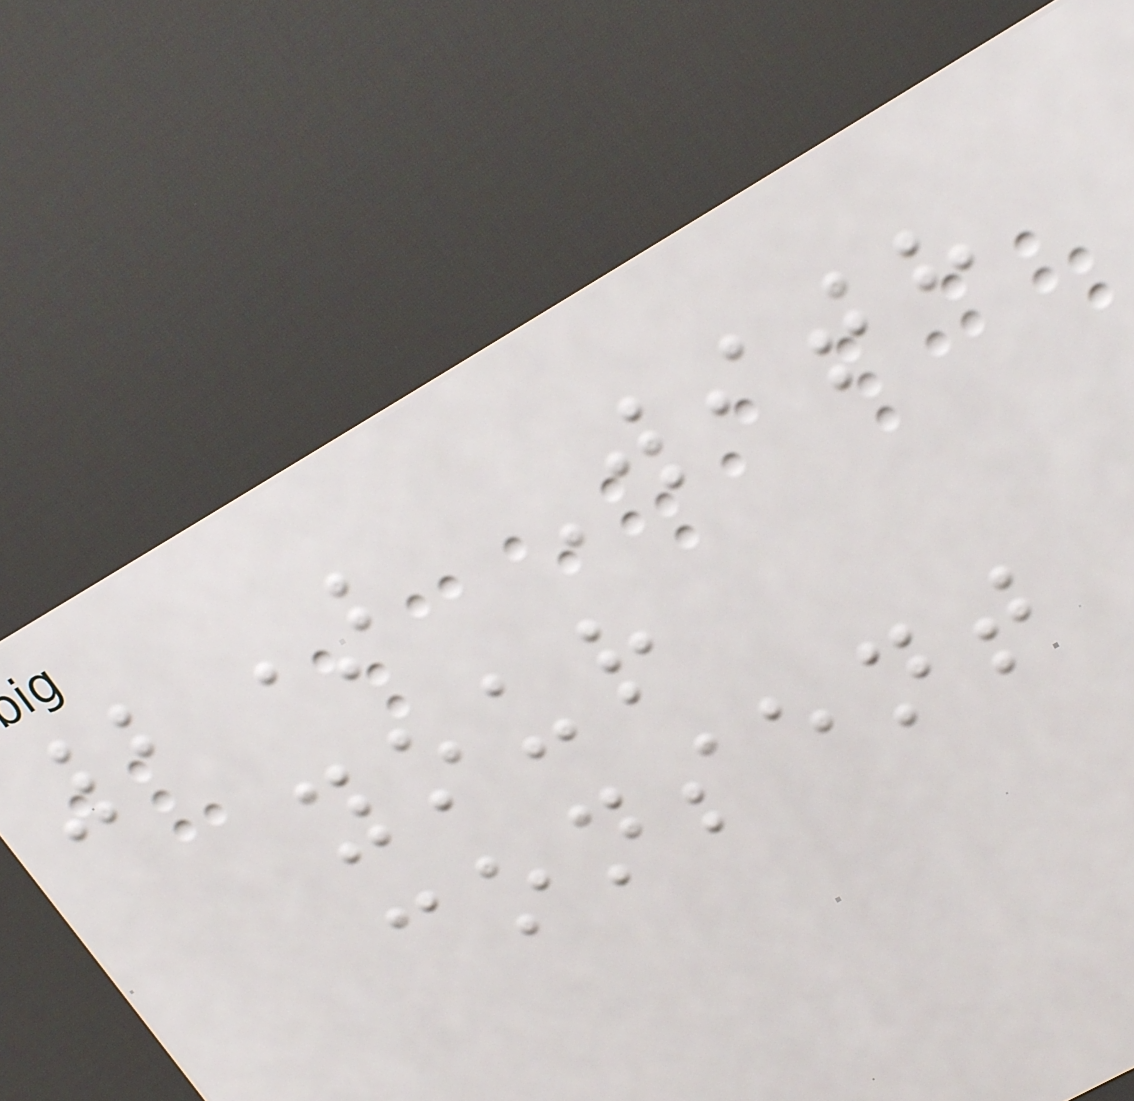2) With
your
consent
